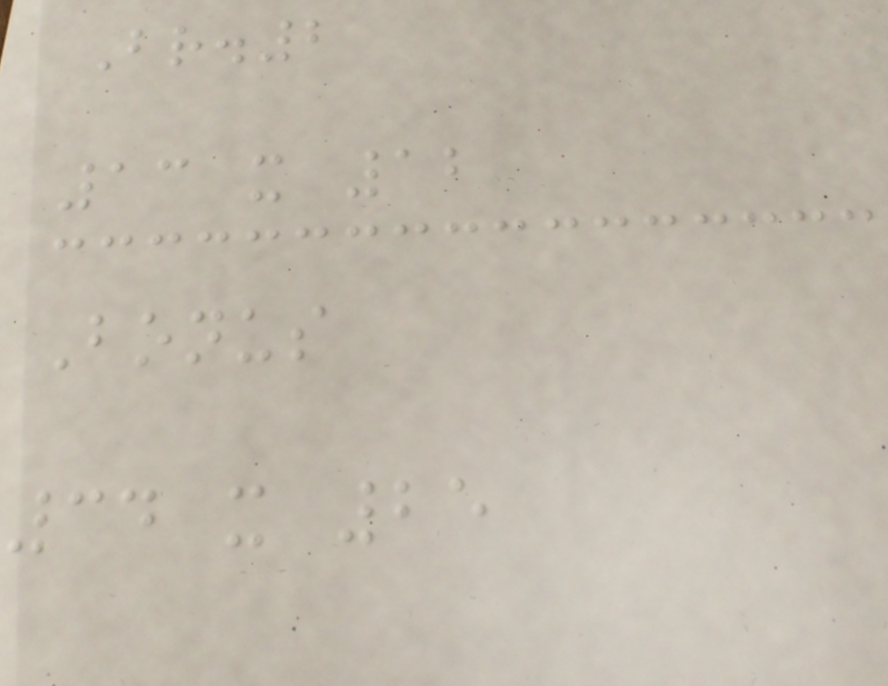Br.2
13 x 12
Bonus
34 x 25
